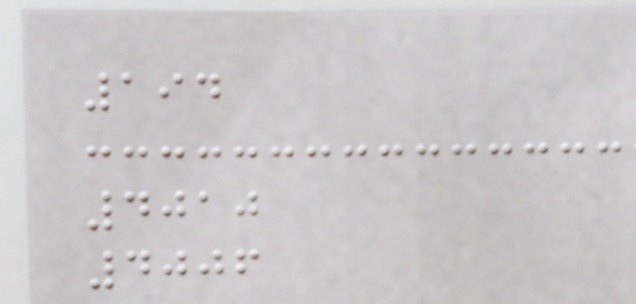194
4010
4006
